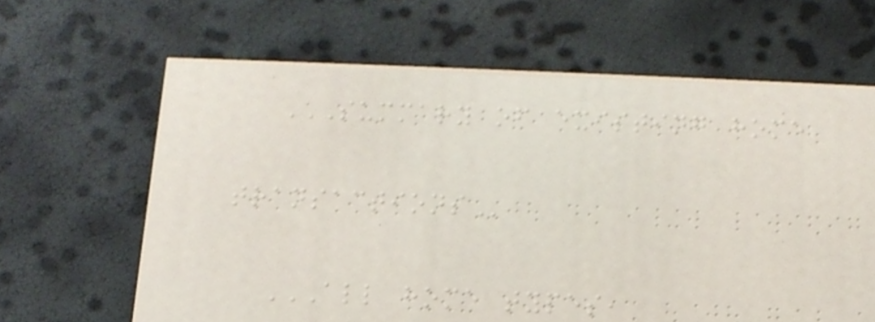SUMMARY OF EXISTING HOME
TRANSACTIONS
ALL HOME TYPES,
